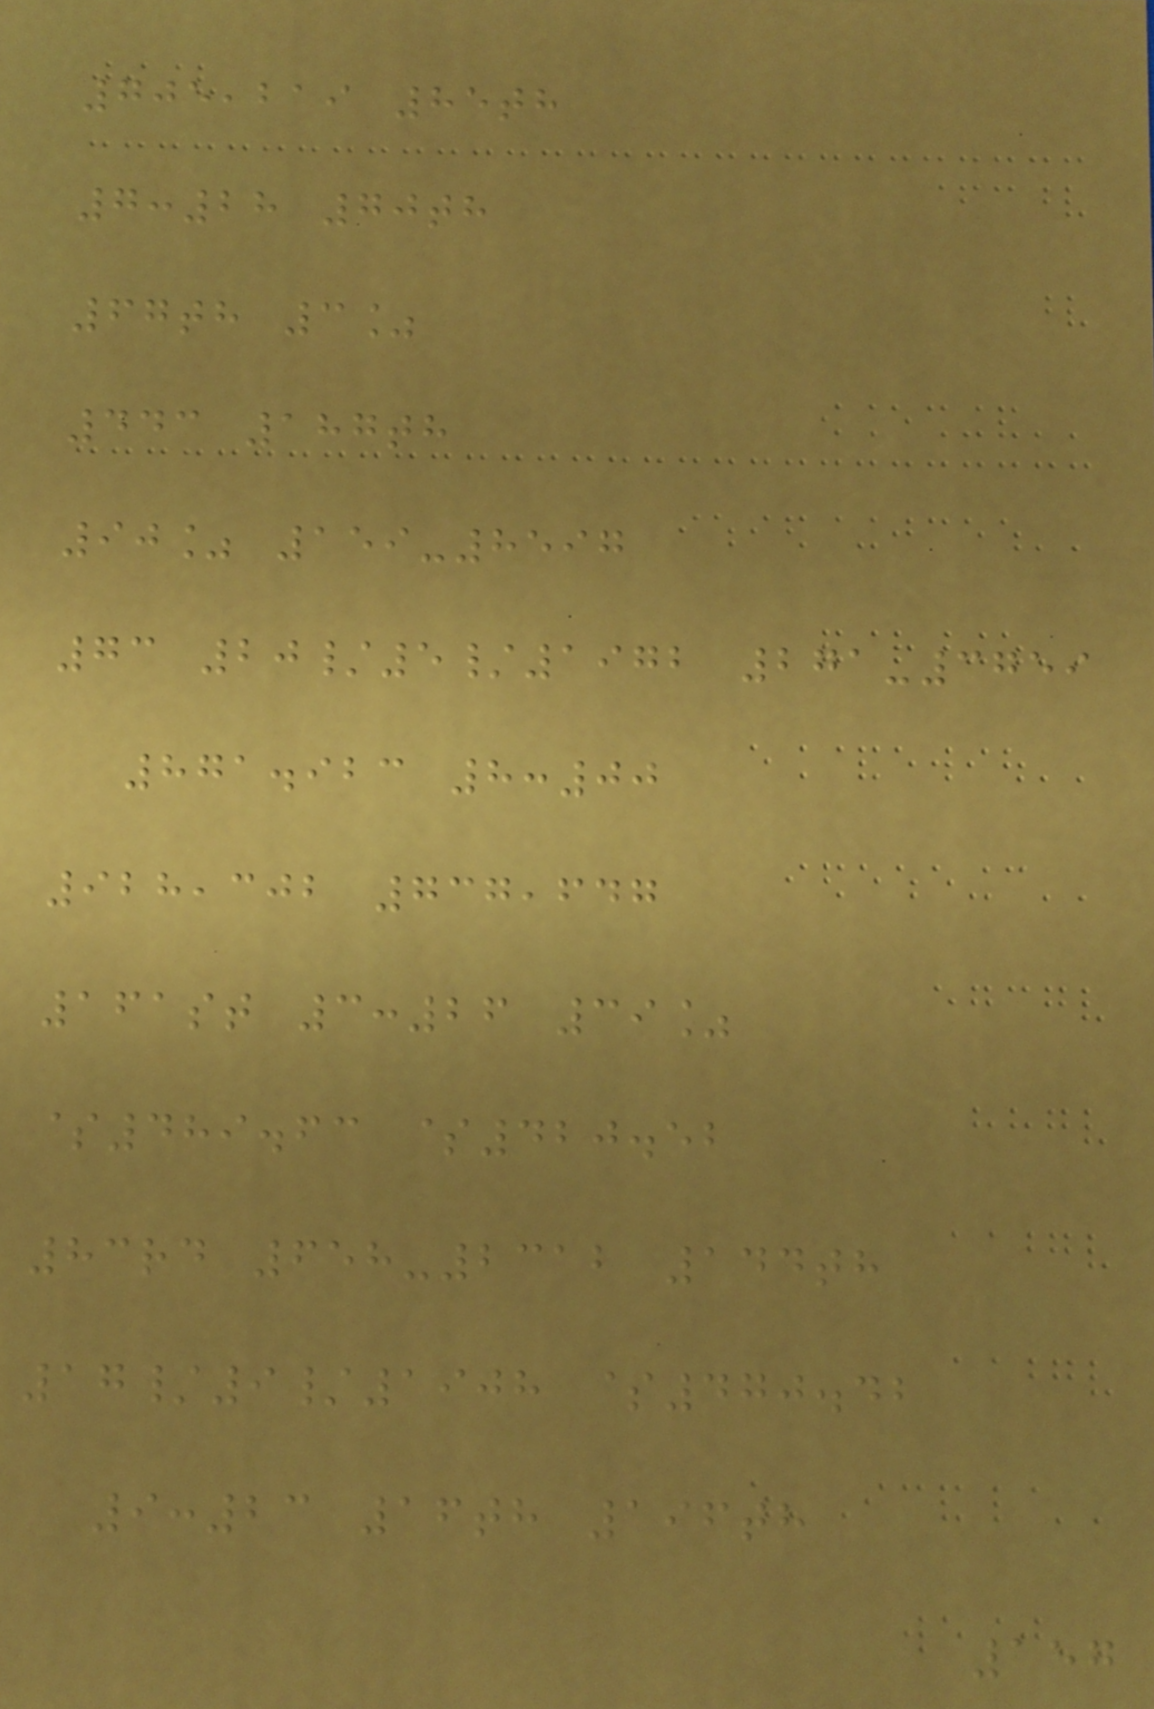705,219 85th
7:28 70th
67th 3%
443 187th
90% 159-8597
73 20/5/1972 271-3759
871.923 8:00
928,302 737,647
161st 3:26 39%
$489.63 $420.52
83rd 658-2312 144th
17/9/1908 $470.42
9:23 16th 196th
157
